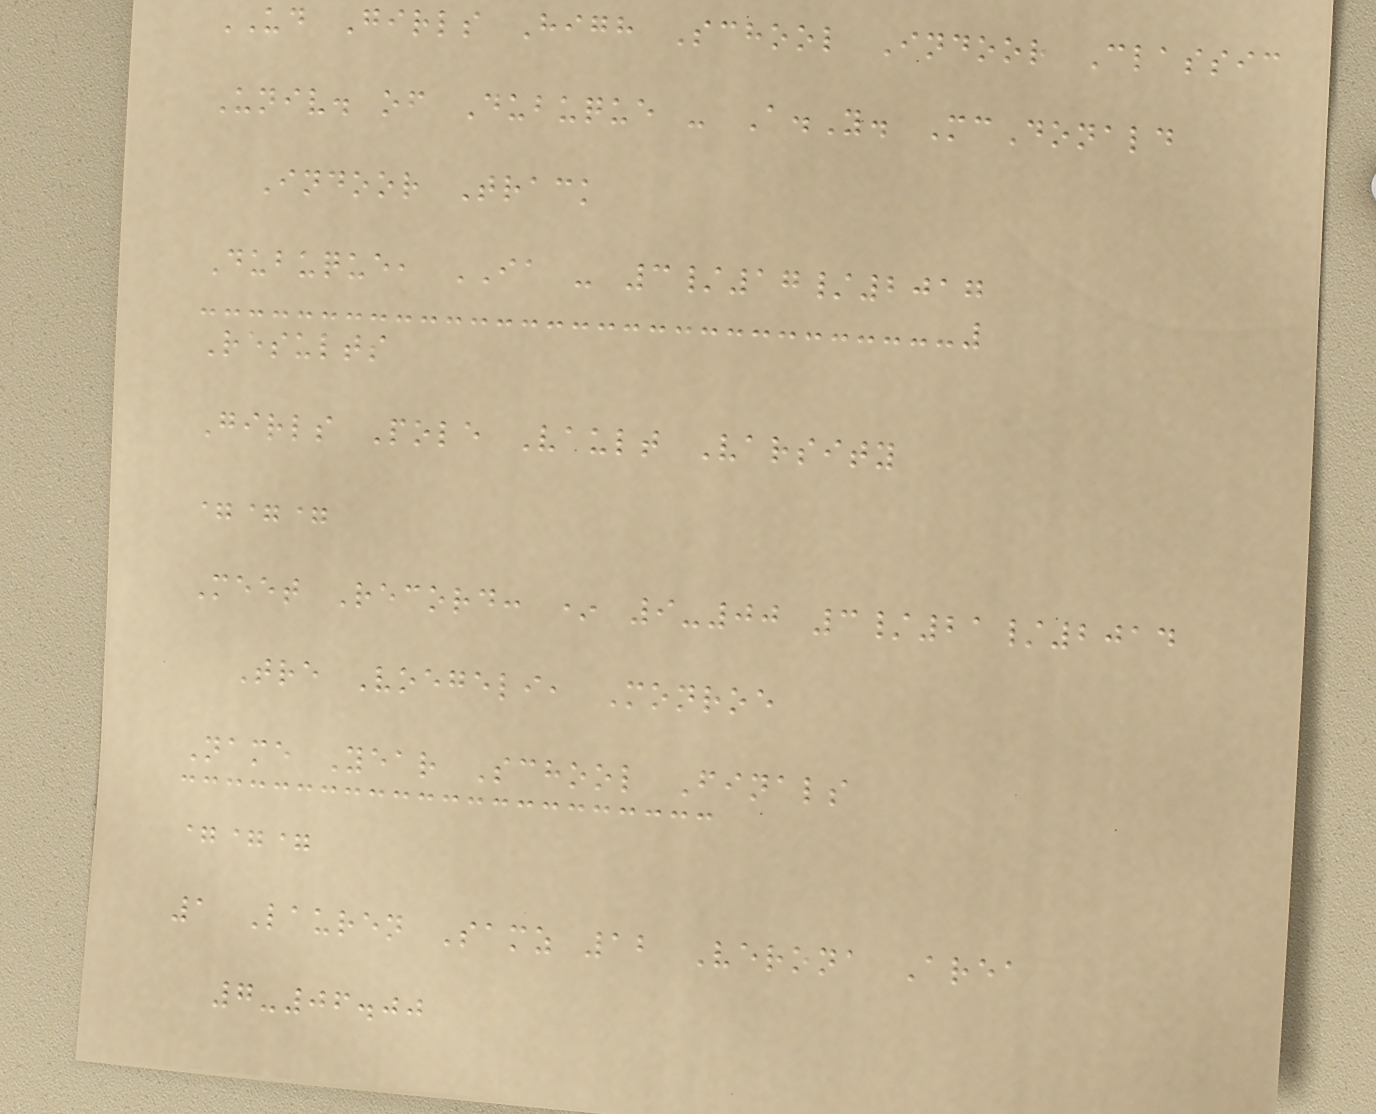UD Girls High School Indoor Classic
Univ. of Dubuque - A.Y. McDonald
Indoor Track
Dubuque, IA - 3/17/2017
Results
Girls Pole Vault Varsity
===
Meet Record: * 9-00 3/21/2014
Tre Voegeli, Monroe
Name Year School Finals
===
1 Lauren Samz 12 Verona Area
7-06.00
